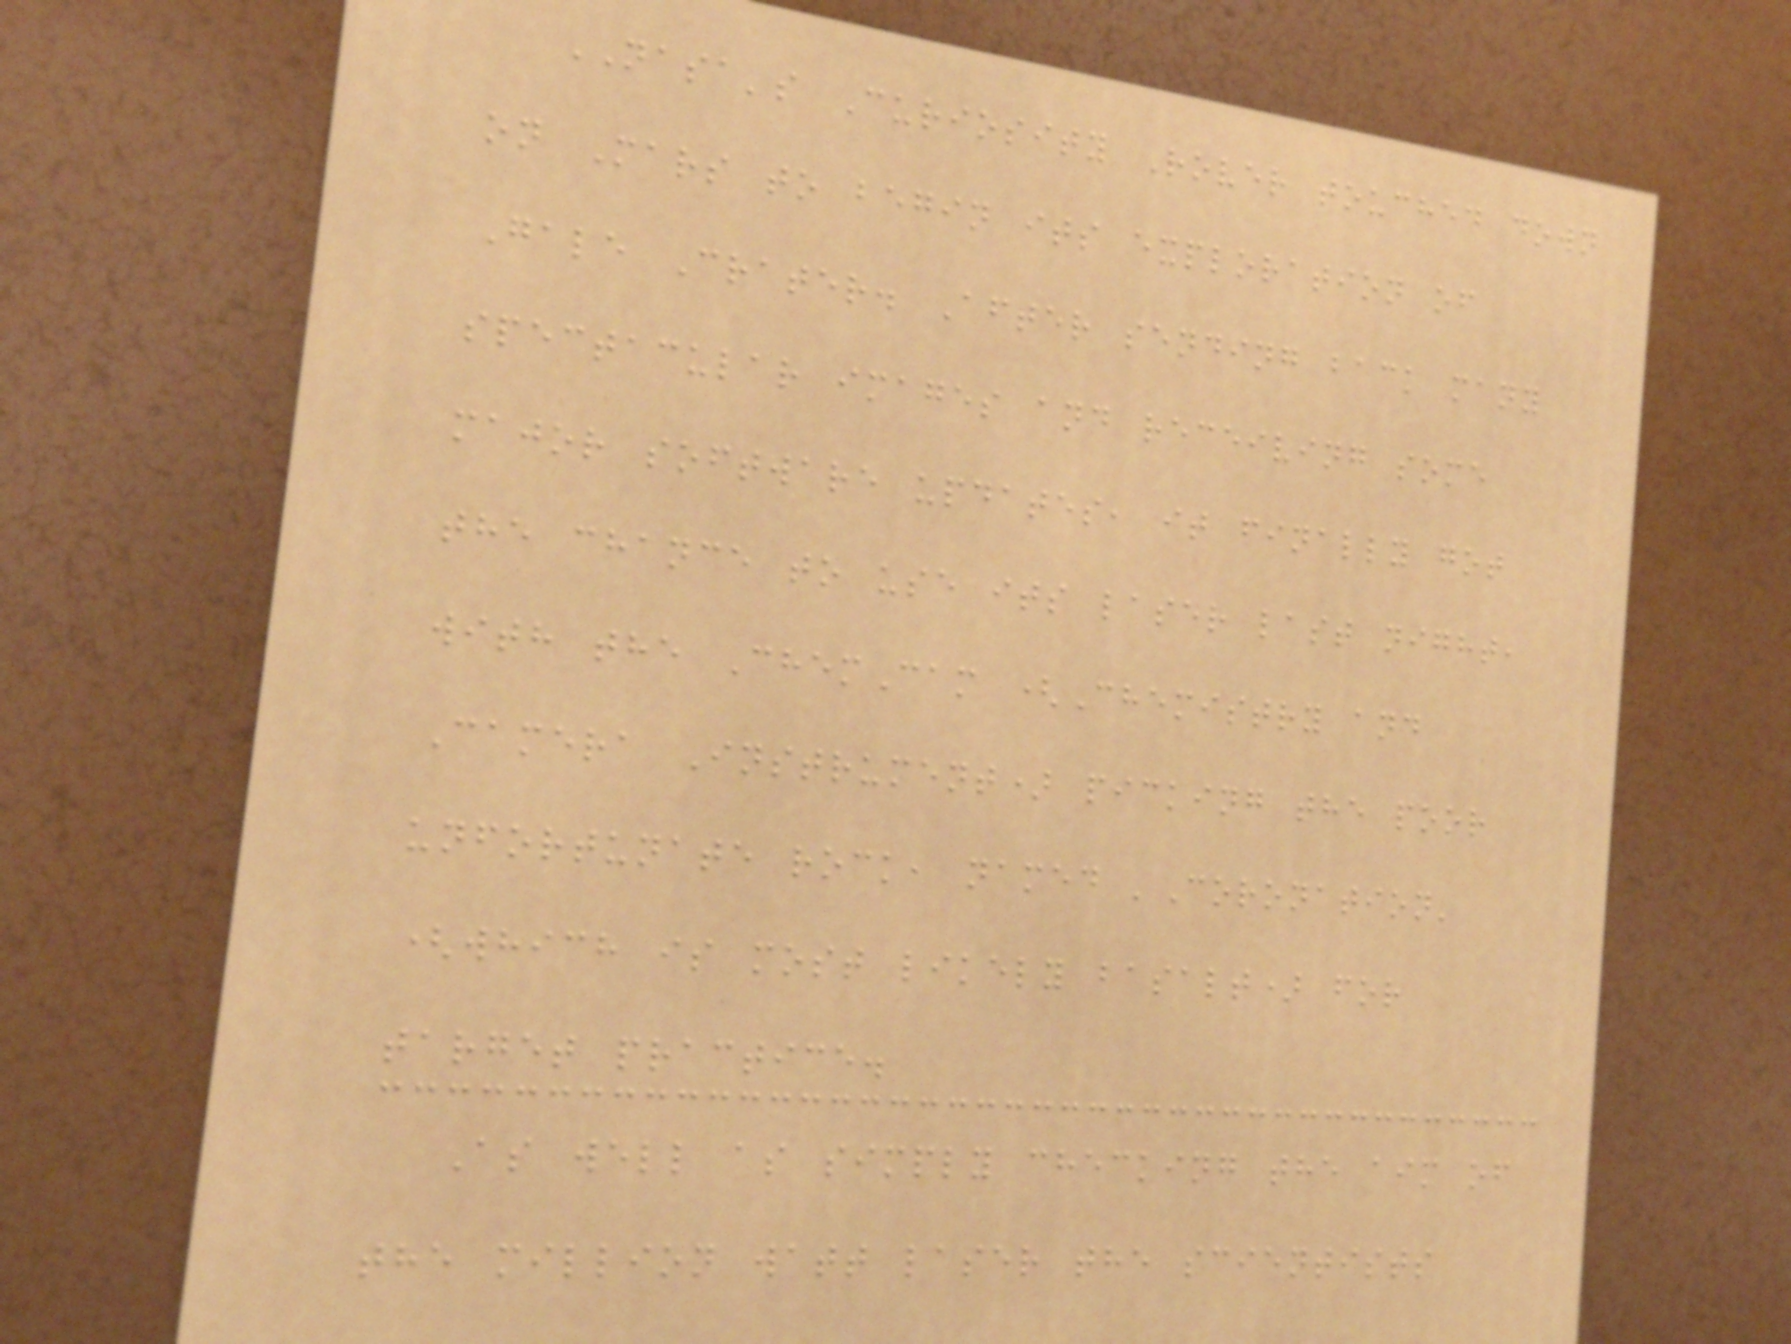NASA's Curiosity Rover touched down
on Mars to begin its exploration of
Gale Crater. After sending back many
spectacular images and receiving some
major software updates, it finally got
the chance to use its laser last night,
with the ChemCam (Chemistry and
Camera Instrument) picking the poor
unfortunate rock, named 'Coronation'
(which is most likely basalt) for
target practice.
As well as simply checking the aim of
the million watt laser the scientists
